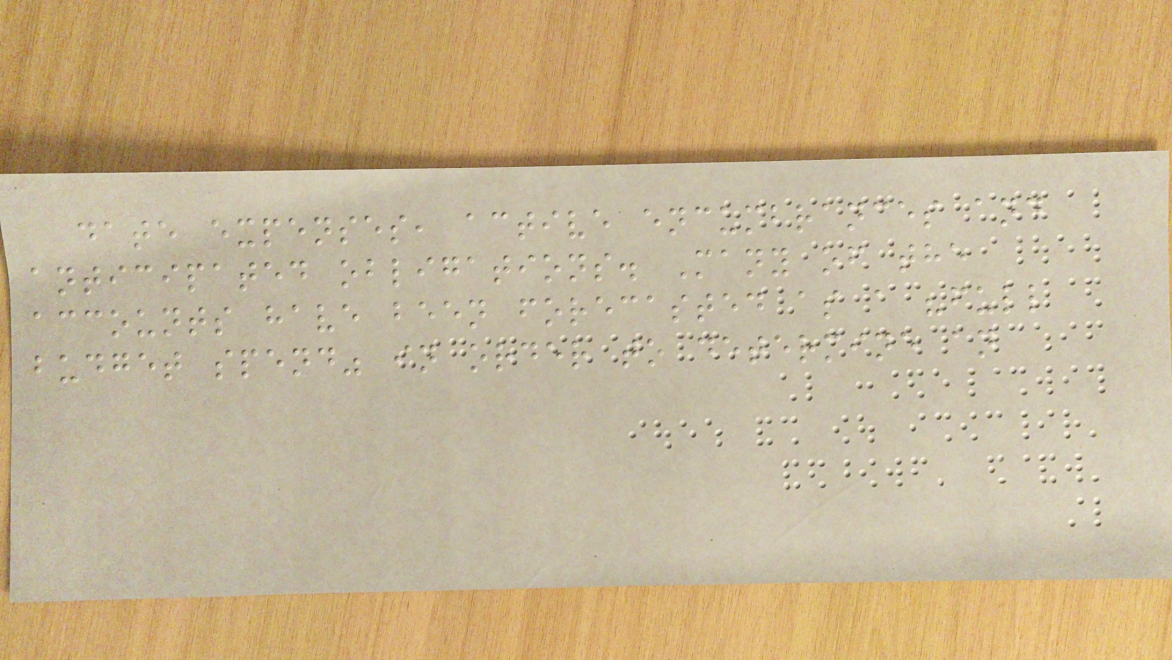date expenses, active encumbrances and
anticipated obligations. Many of the
accounts have been forecasted as a "full
budget spend" in order to determine an
